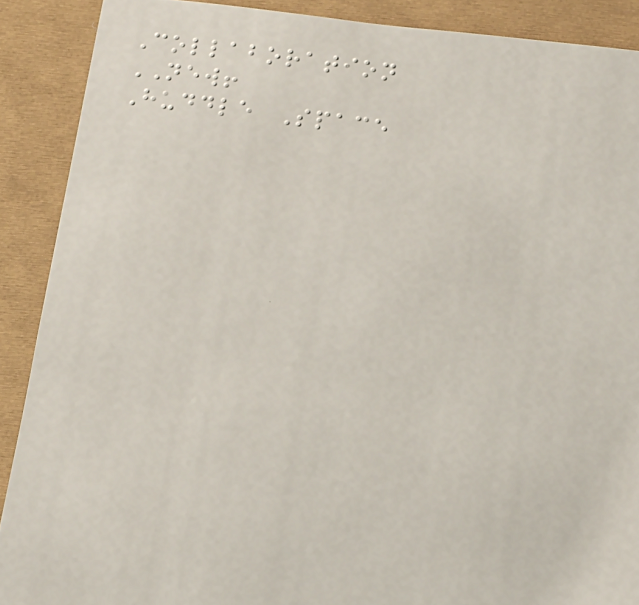Collaboration
NEW!
Huddle Space
